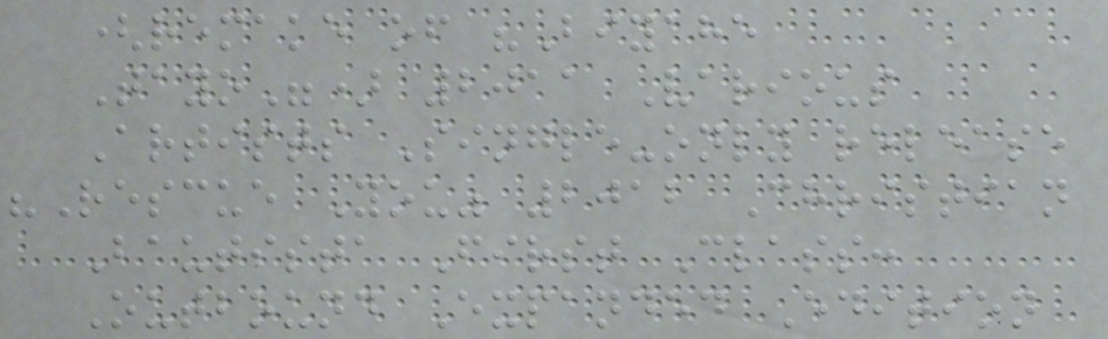(remake of "Biyahe
Tayo") 2011 Various
Artists Single-only release
"Rescue You" 2012 Christian
Bautista First Class:
Outbound Expanded Edition
